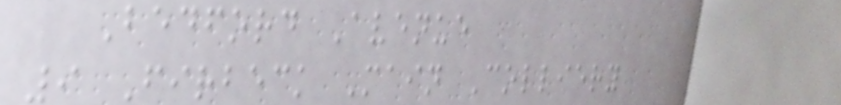Bedford Avenue
9 Firbeck Main Colliery
